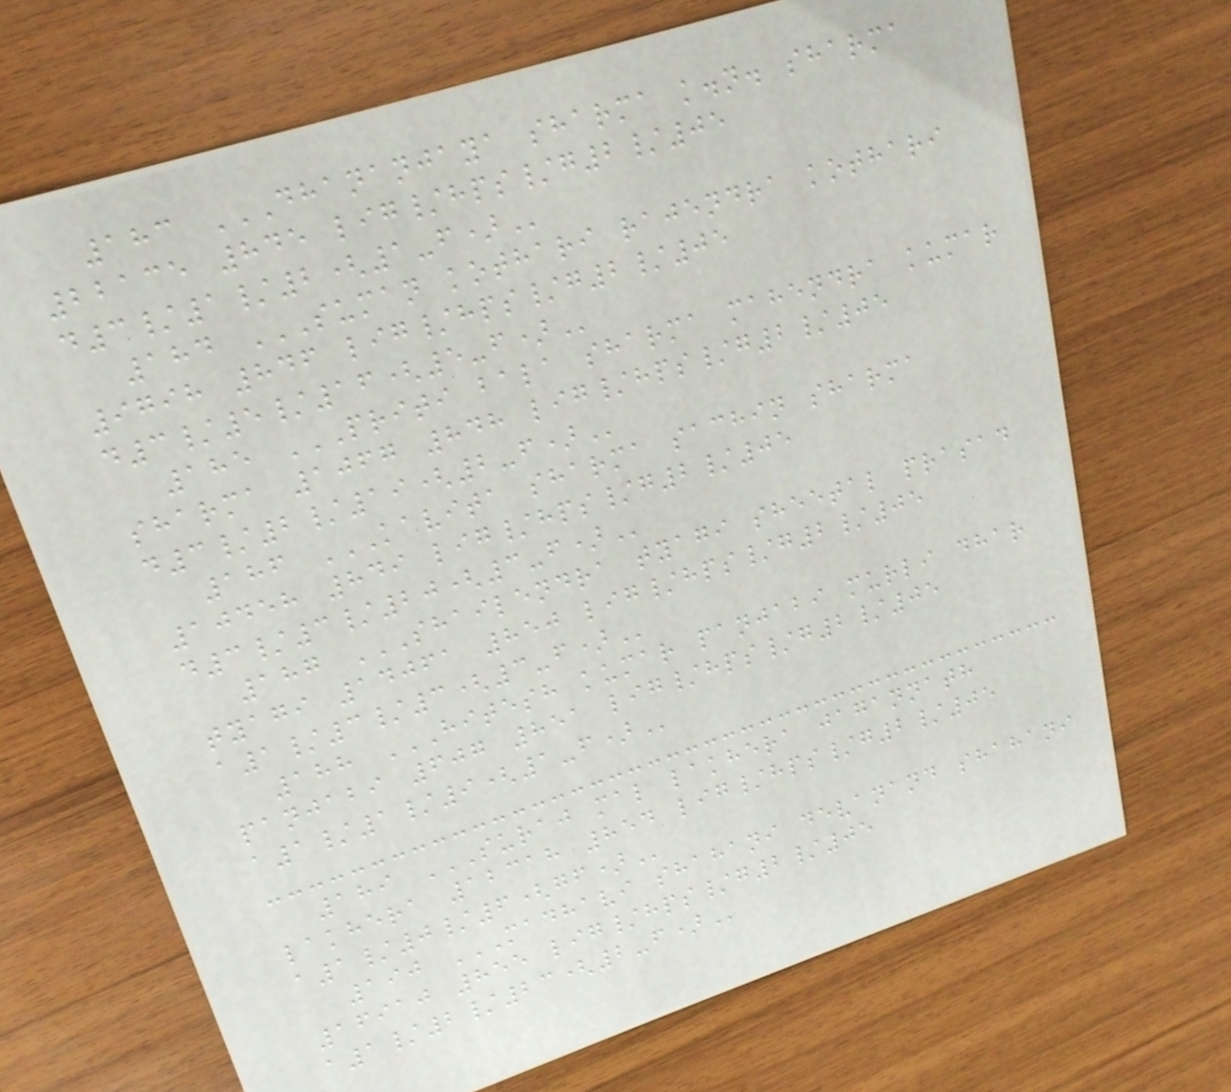183 DHANANJAYA SHARMA K.N. SHARMA
22135 845 LIG/HPS/G2/05
D3/1/2(1-F)
184 SUMAN KOTHARI RAJENDRA KOTHARI
9798 846 LIG/HPS/G2/05
D3/5/16(5-F)
185 PRITI BALA SHARMA MAHENDRA KUMAR
SHARMA 1067 848 LIG/HPS/G2/05
D3/2/19(2-F)
186 KAVITA SHARMA SACHIN SHARMA
10458 849 LIG/HPS/G2/05
D3/3/20(3-F)
187 SHAILENDRA TYAGI SHEETAL PRASAD
TYAGI 14061 850 LIG/HPS/G2/05
A1/3/3(3-F)
188 HITESH KUMAR PANJABI MURLI DHAR
PANJABI 607 851 LIG/HPS/G2/05
A1/1/9(1-F)
189 SURAJ MAL LAKHERA JAGANNATH
LAKHERA 12318 854 LIG/HPS/G2/05
A1/0/6(GF)
190 MADHAVI SHAHANI DEVANAND SHAHANI
16910 855 LIG/HPS/G2/05
A1/2/23(2-F)
